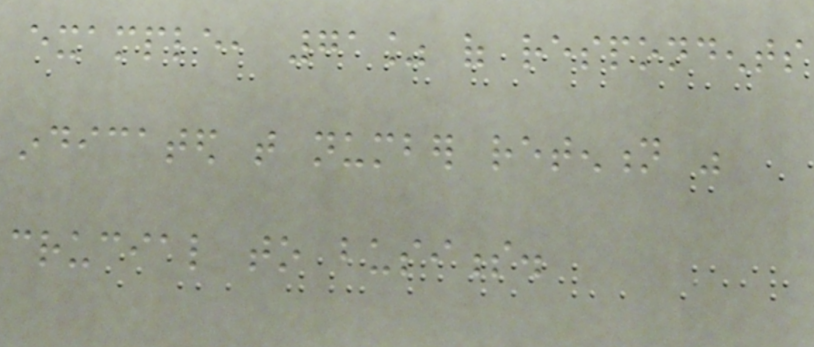example, 71% of respondents
indicated that number retention was
crucial to business.
